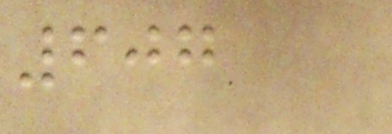607
